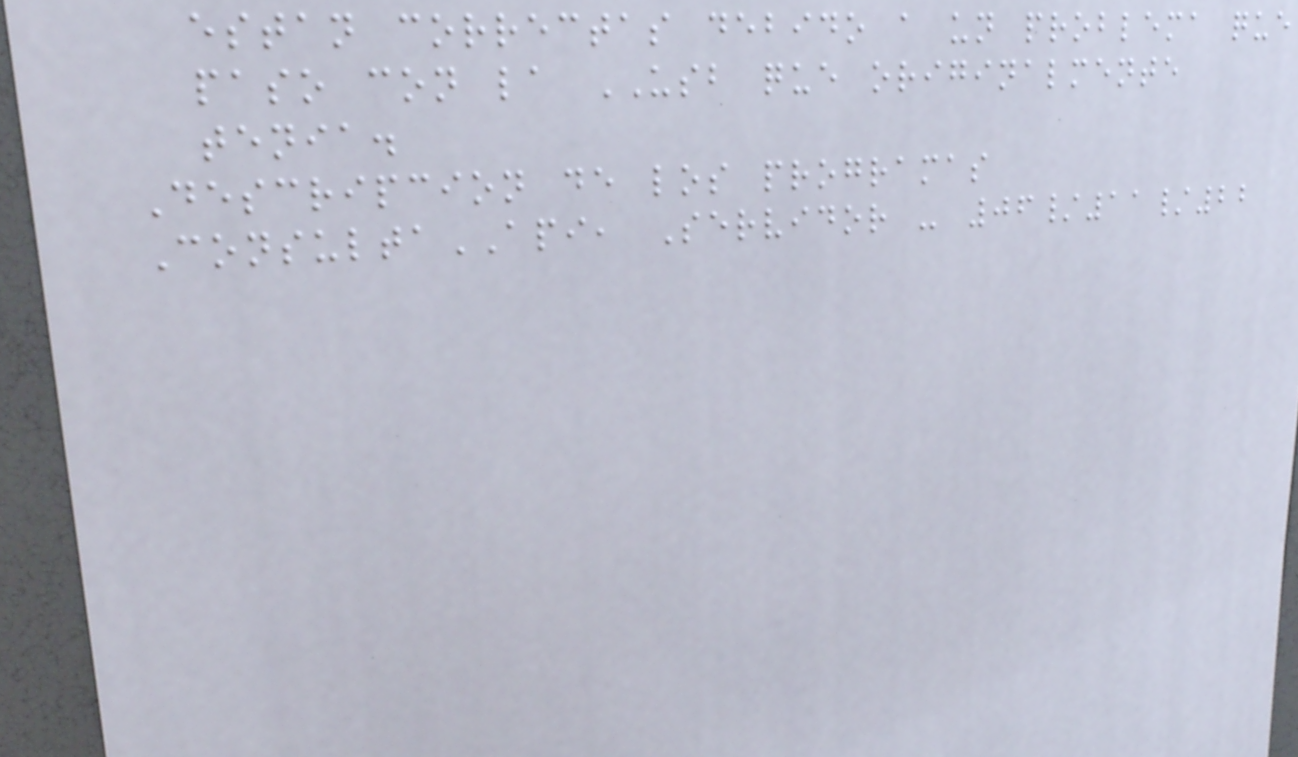estan correctas debido a un problema que
paso con la USB que originalmente
tenia.
Descripcion de los programas
ConsultaAPI, Servidor - 06/11/22
